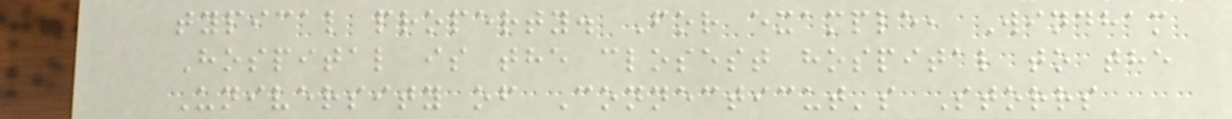typical property. For example, Windham
Hospital is the closest hospital to the
University of Connecticut's Storrs
